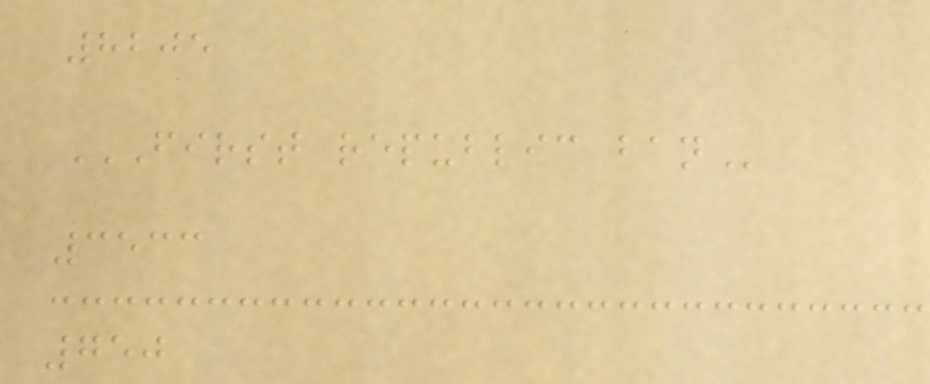8205
FIRST REPUBLIC BAN
3533
750
